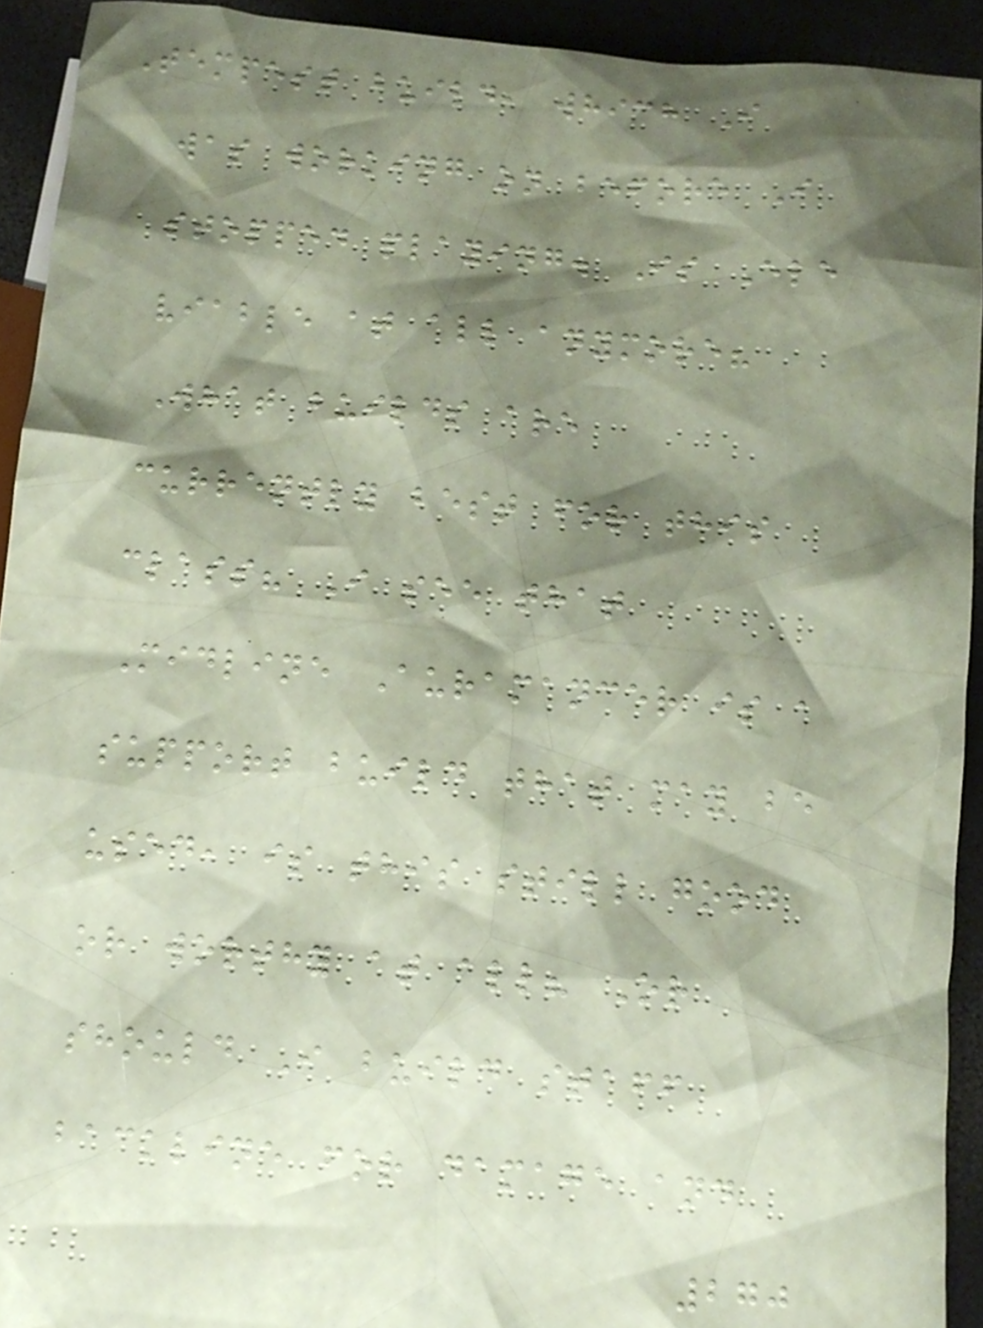Tempest build, which I
was working on before I
stopped playing. Is Ele
viable at all anymore?
What builds are
currently best for this
class? I see that
Midline Auramancer is a
support build that may be
used, is this still good
or worthy at all? Or
should I build staff
backline for damage and
270
